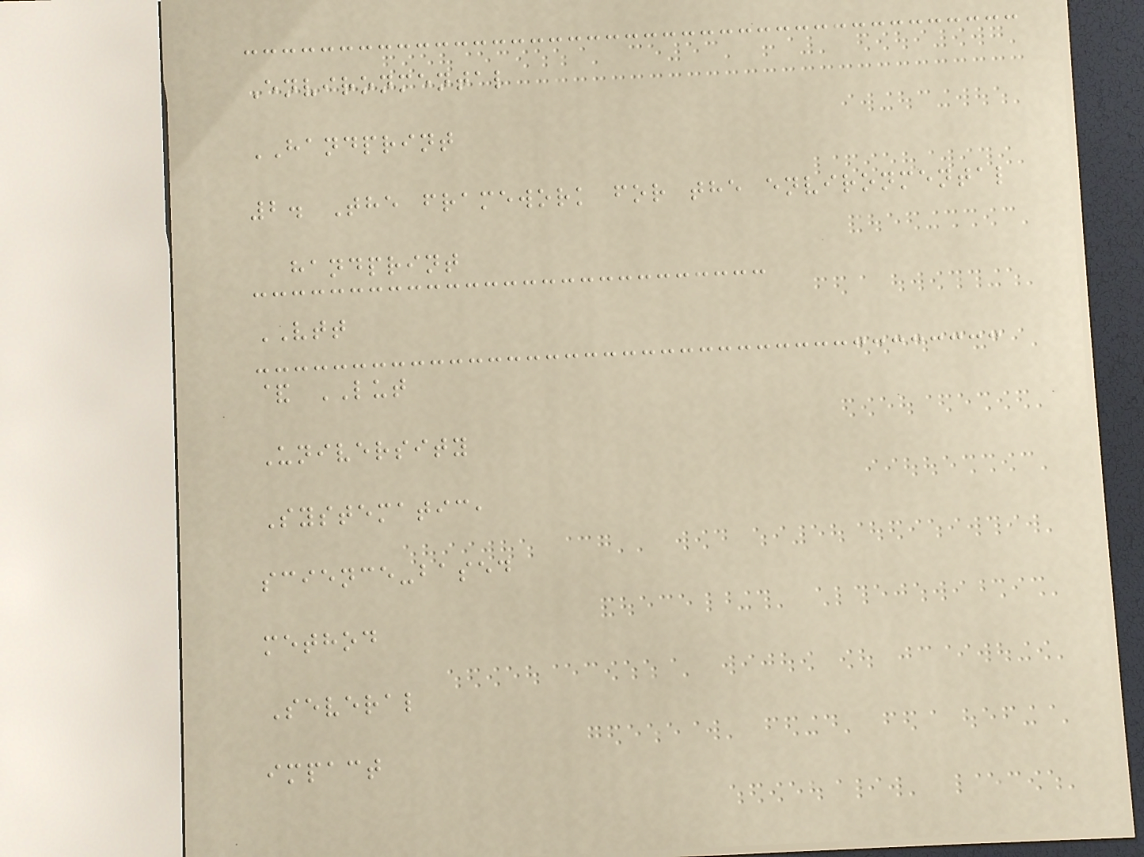Environmental
HANDPRINT
2. The framework for the environmental
handprint
VTT
& LUT
University
Systematic,
science-based
method
Several
impact
